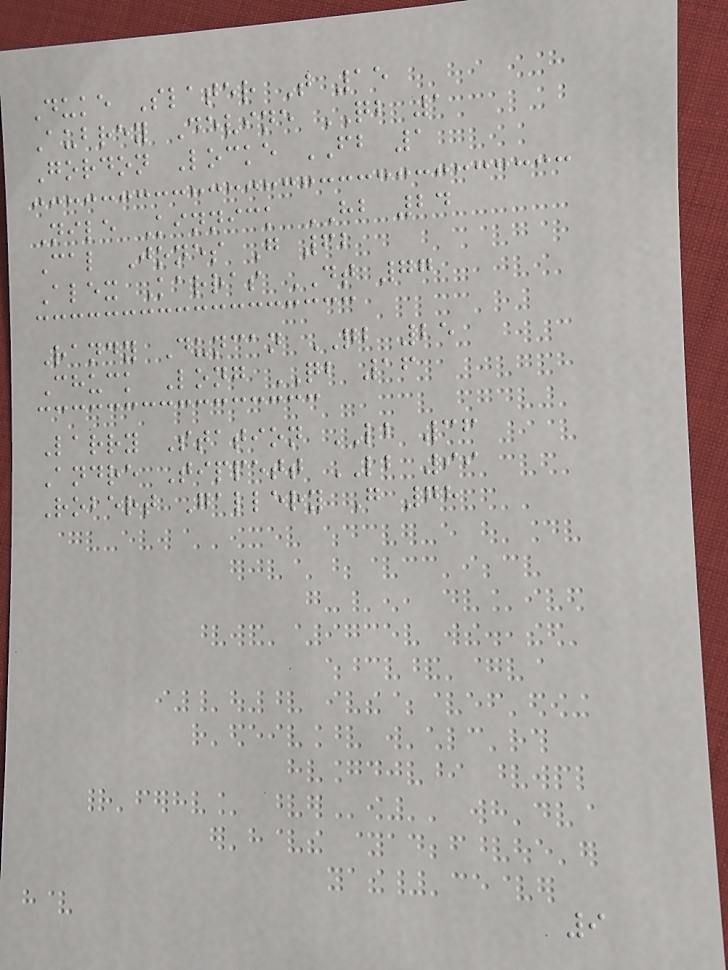Duke Slater T 15
Aubrey Devine QB 1
Gordon Locke FB 1
Nile Kinnick HB 24
Cal Jones G 62
Alex Karras DT 77
Randy Duncan QB 25
Chuck Long QB 16
Larry Station LB 36
Andre Tippett LB 99
Robert Gallery G 78
9
